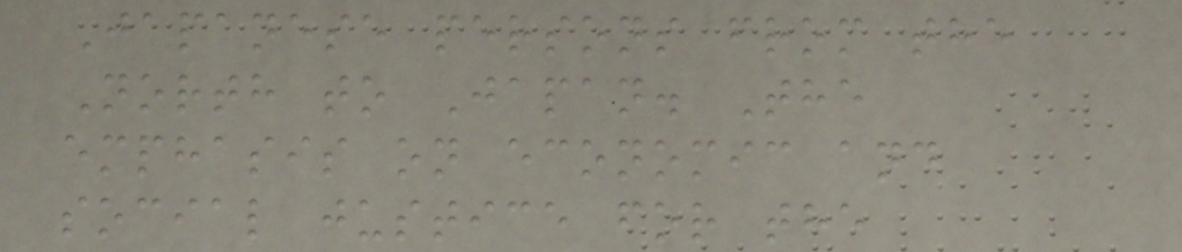Japanese persons from the
North to Japan. The
emphasis on economic and
social justice for the
